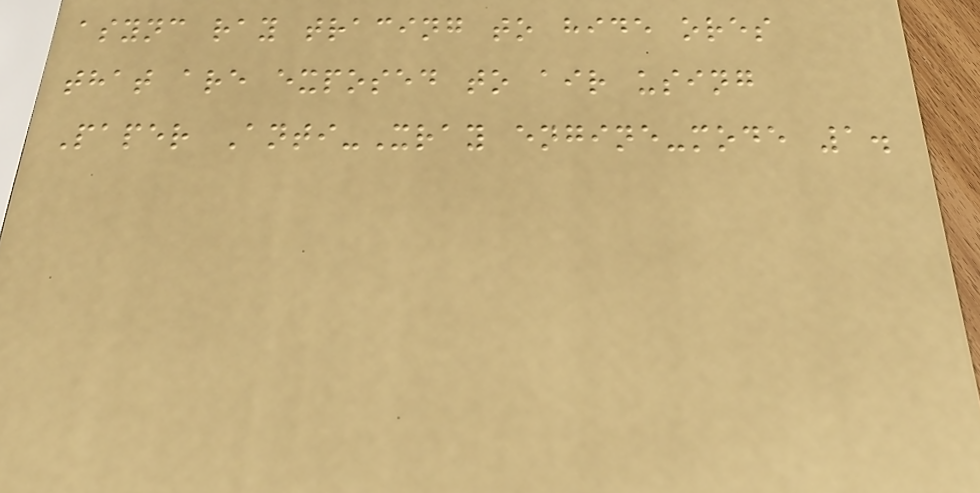async ray tracing to hide ores
that are exposed to air using
Paper Anti-Xray engine-mode 1.
